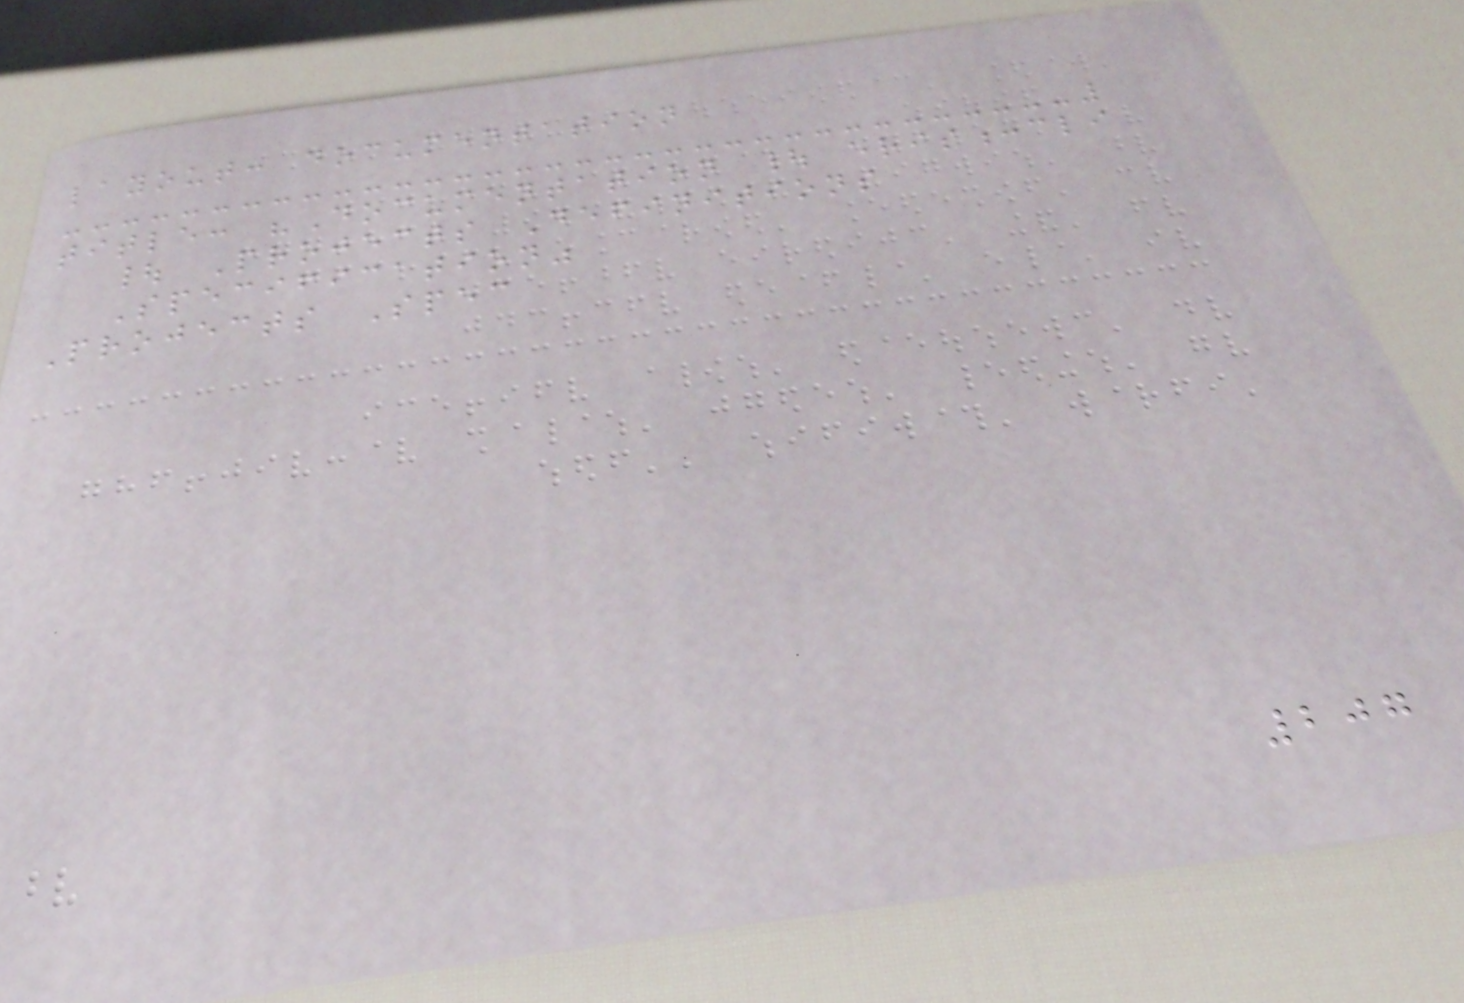layout: documentation
title: "Documentation | eris:cli
| Projects Definitions
Specification"
Projects Spec
207
